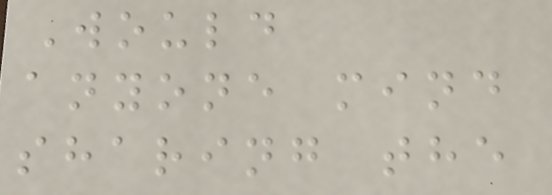Would
anyone mind
sharing the
